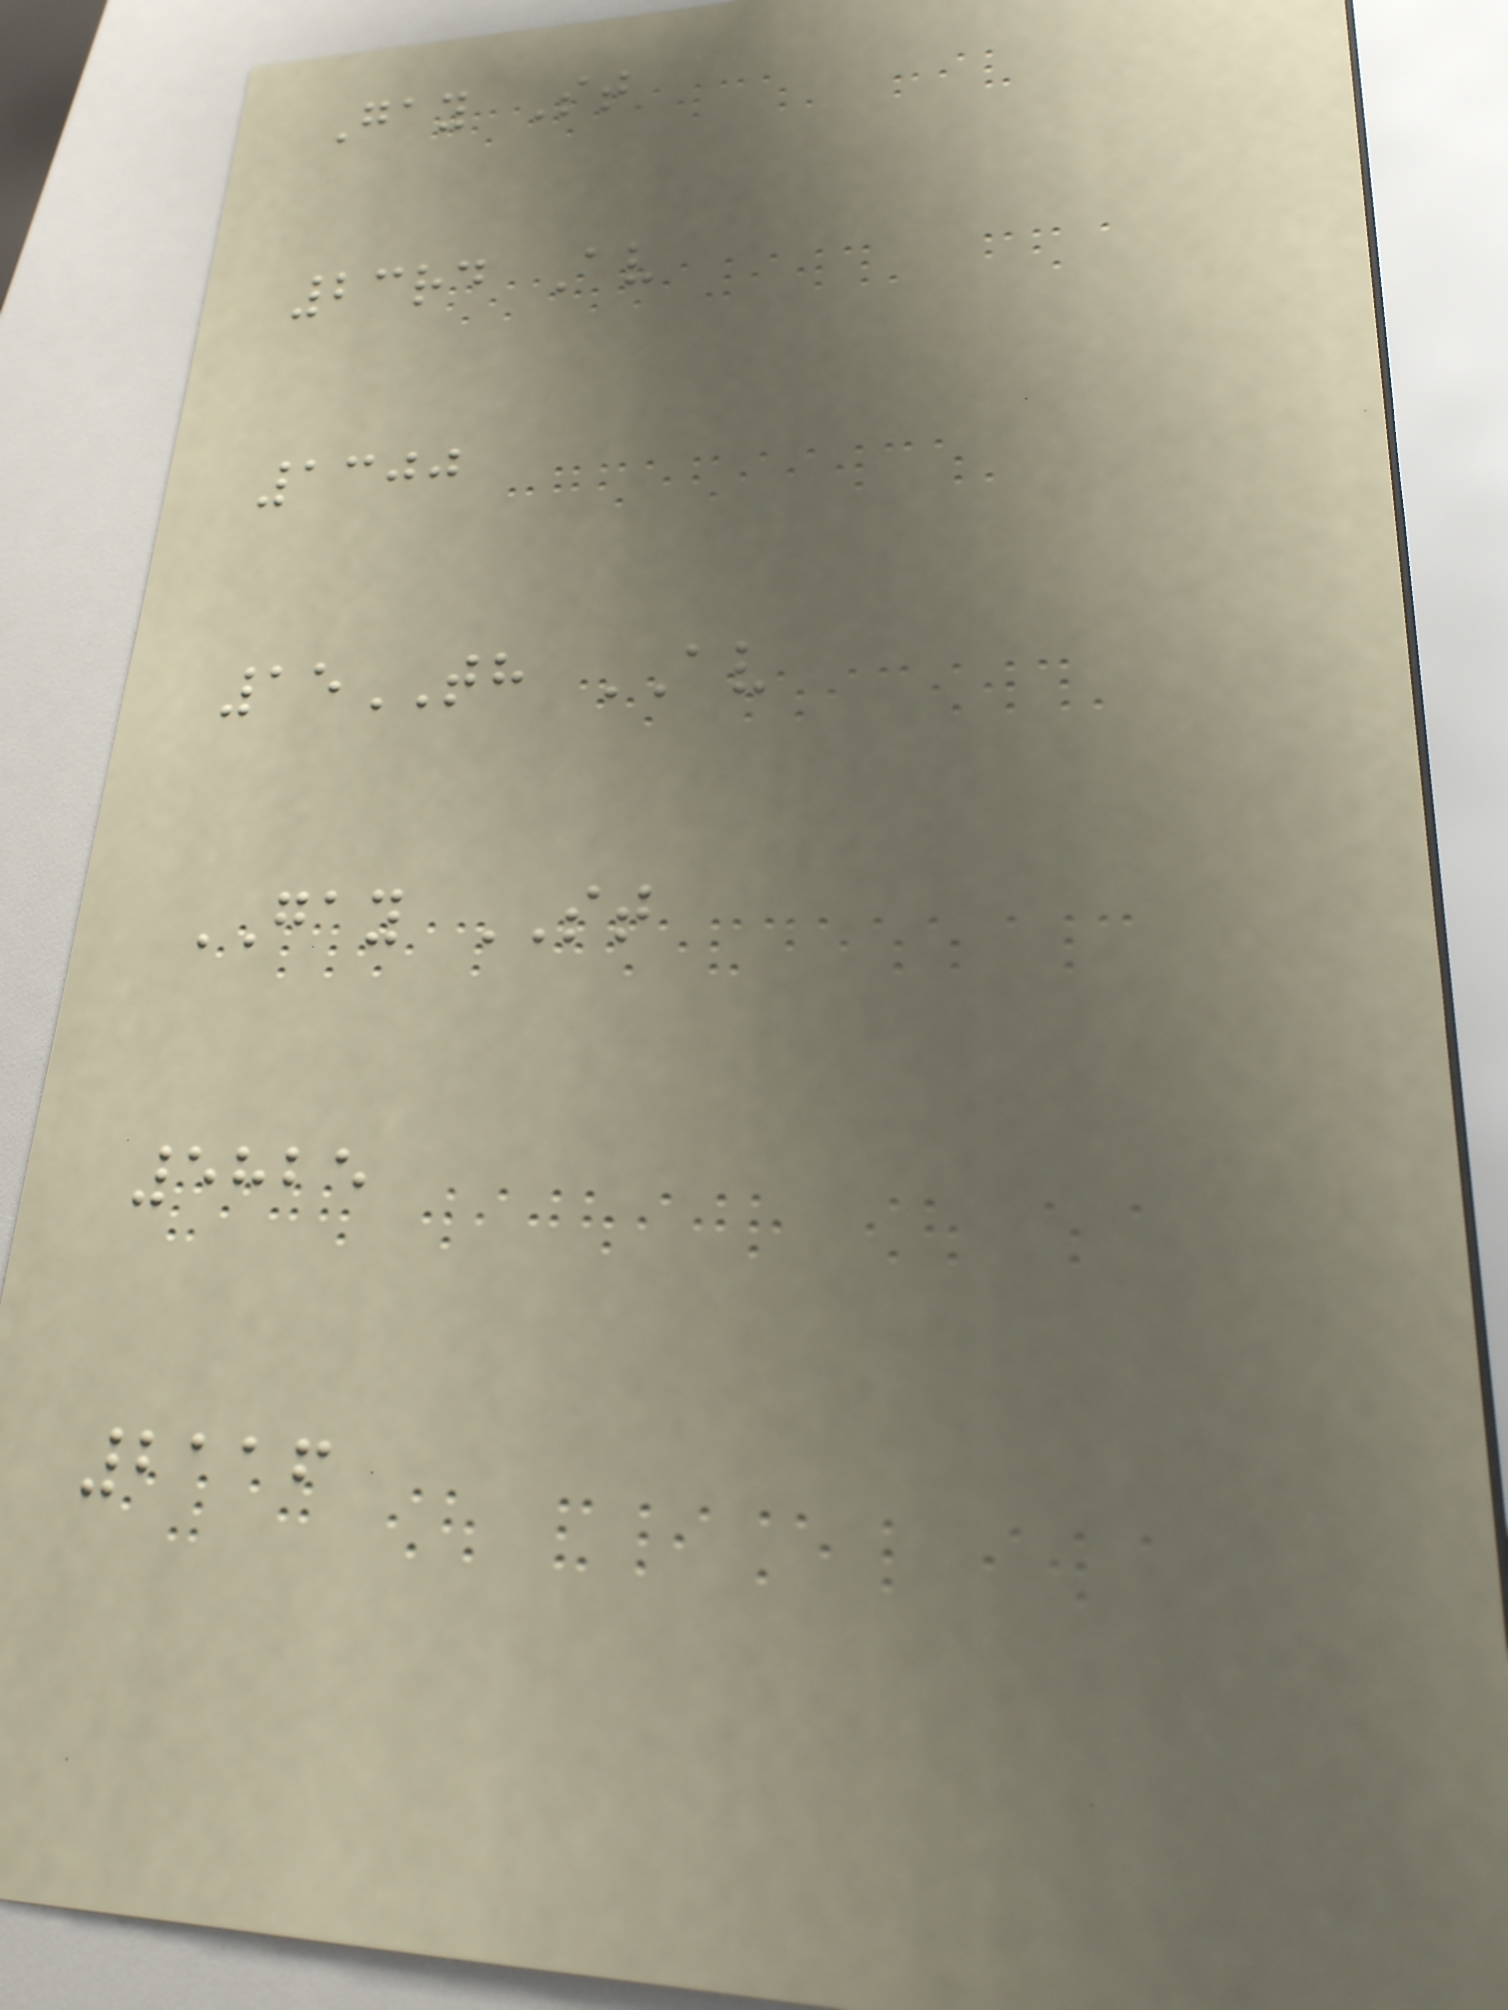Gay St
23rd Av
1300
15TH AV
GAY ST
5825
2116
